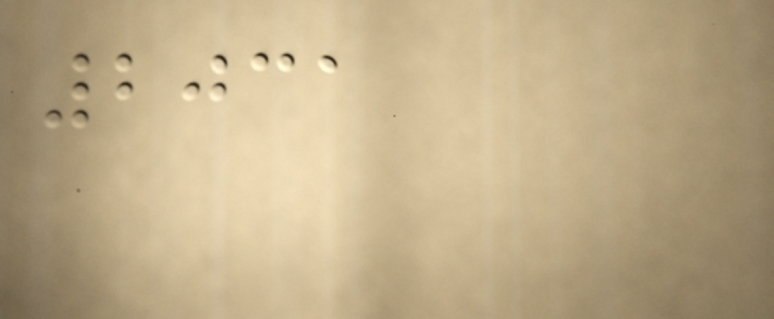2031
